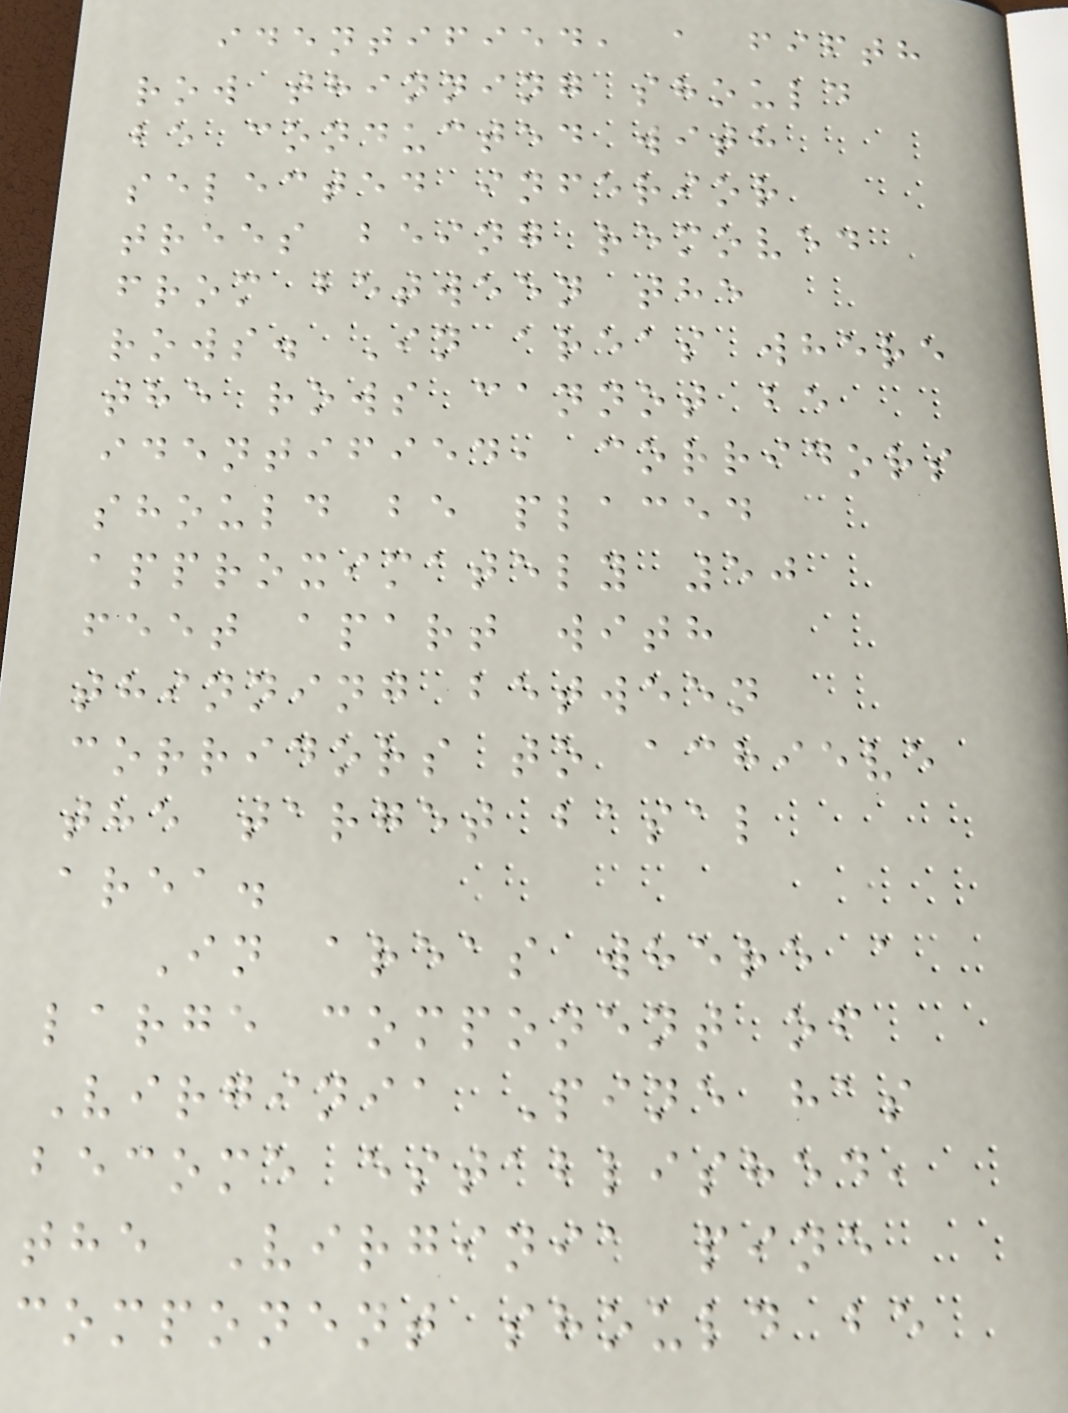identified, a fifth
row thinning should
be conducted with
selected inferior
trees being removed
from between the
rows. In areas where
the rows cannot be
identified, corridors
should be placed
approximately 50
feet apart with
thinning between
corridors to achieve
the target basal
area.
In areas where a
large component of
Virginia Pine has
become established,
the Virginia pine
component should be
